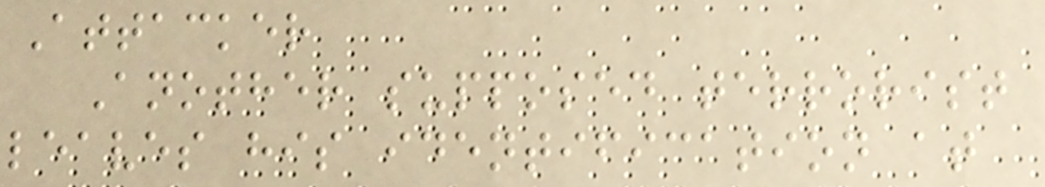Attacker
Another supposed terrorist
leaves his identification at
